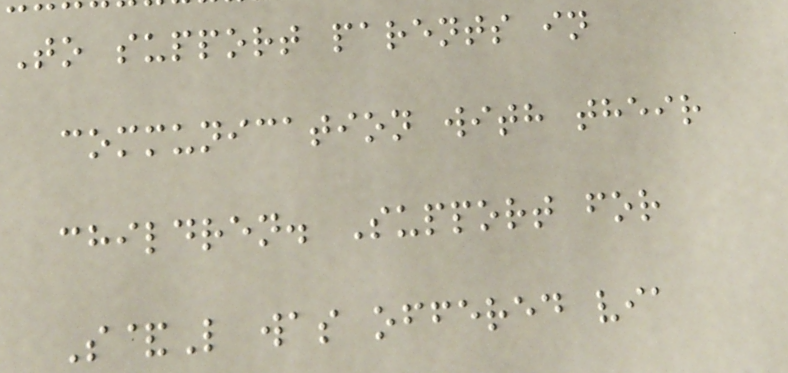To support parents in
communication with their
children. Support for
S&L was offered via
